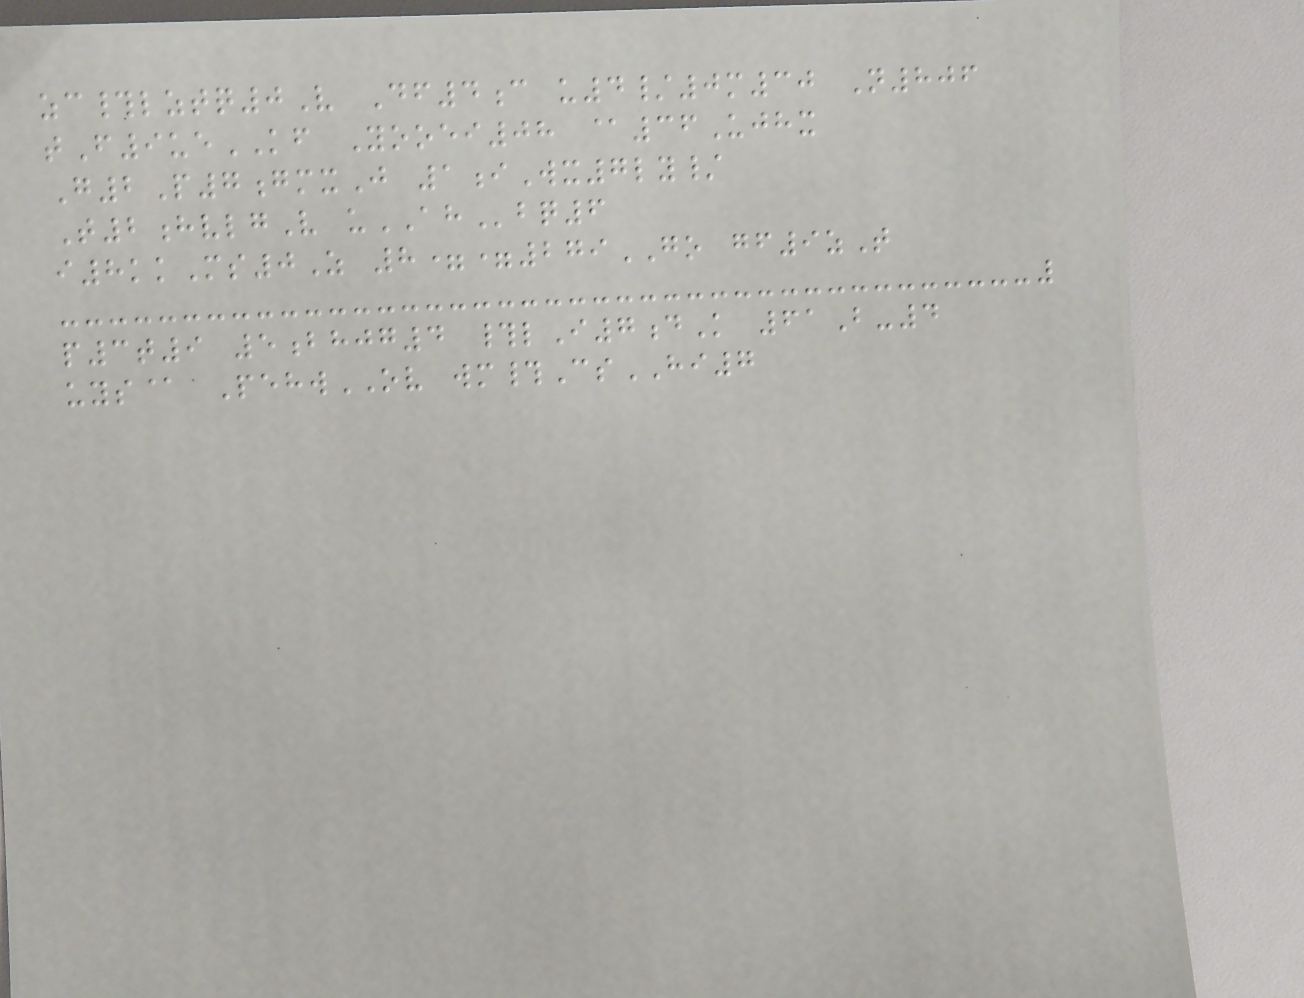zc#lztq0V Df4c u4/0m30 N806
tF9ueKF Yooei08 @36Ujhx
G2P7gmxJ 1iWx7ly/
T2hvlgV uAHbq6
i8kkMs0Z 8==279GO gf9zT
p3t9 5bhjg4 #lI7dK 61B-4
uys@ PehwOV wm#CsHI7
